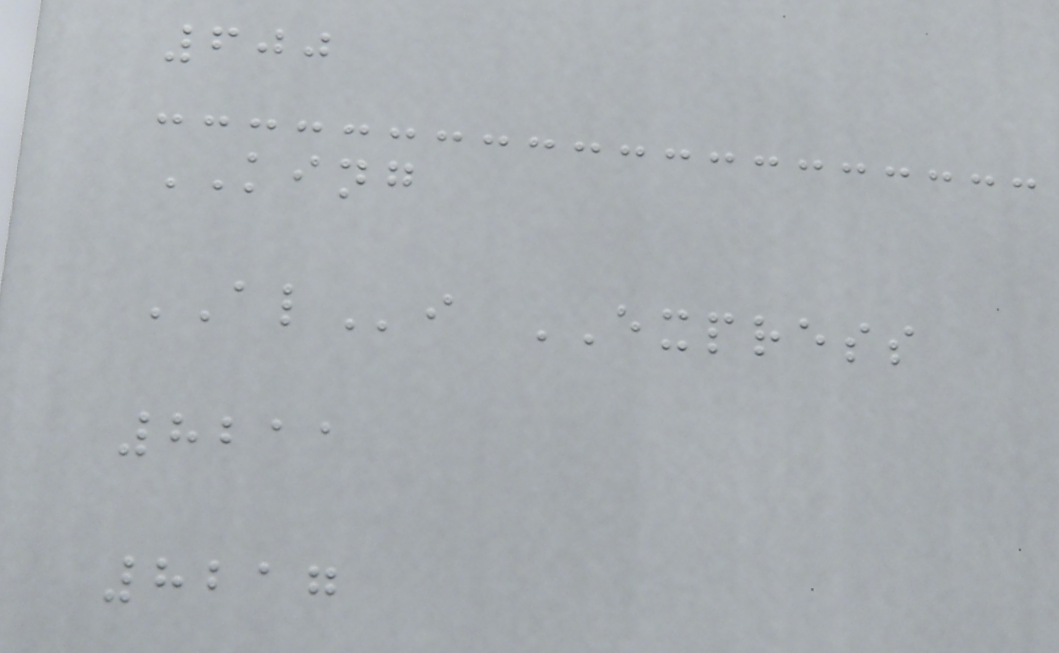600
KING
ALi EXPRESS
8211
8217
